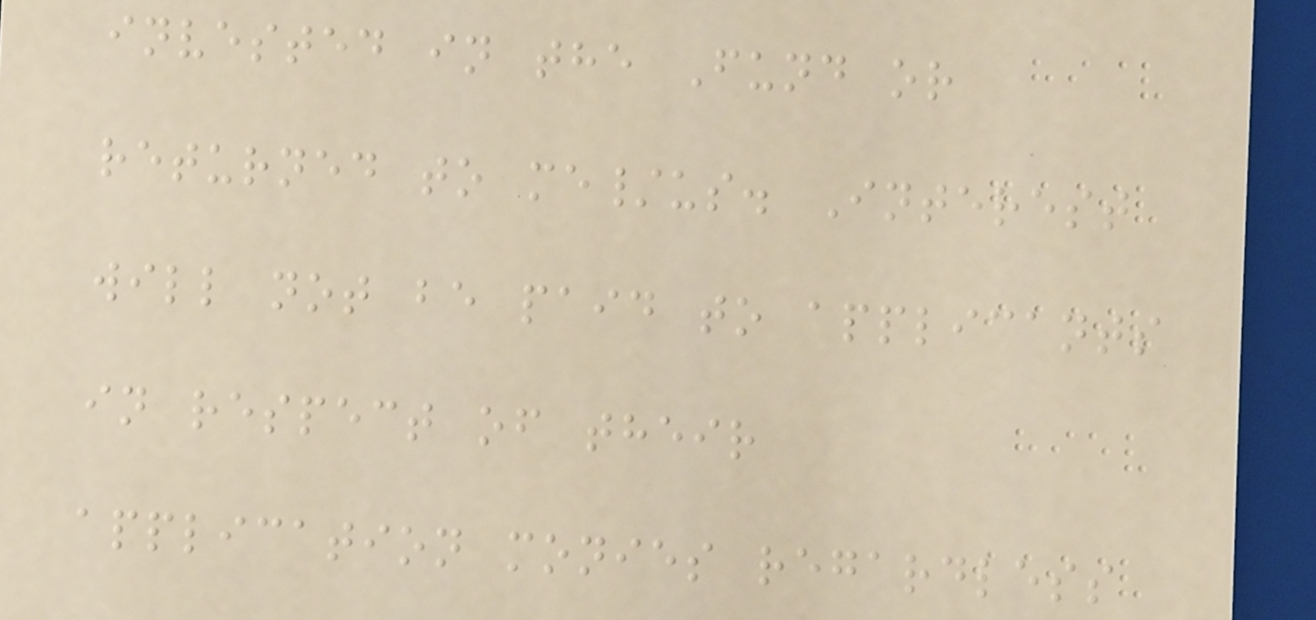invested in the Fund or
returned to me/us. Interest
will not be paid to applicants
in respect of their
application monies regardless
